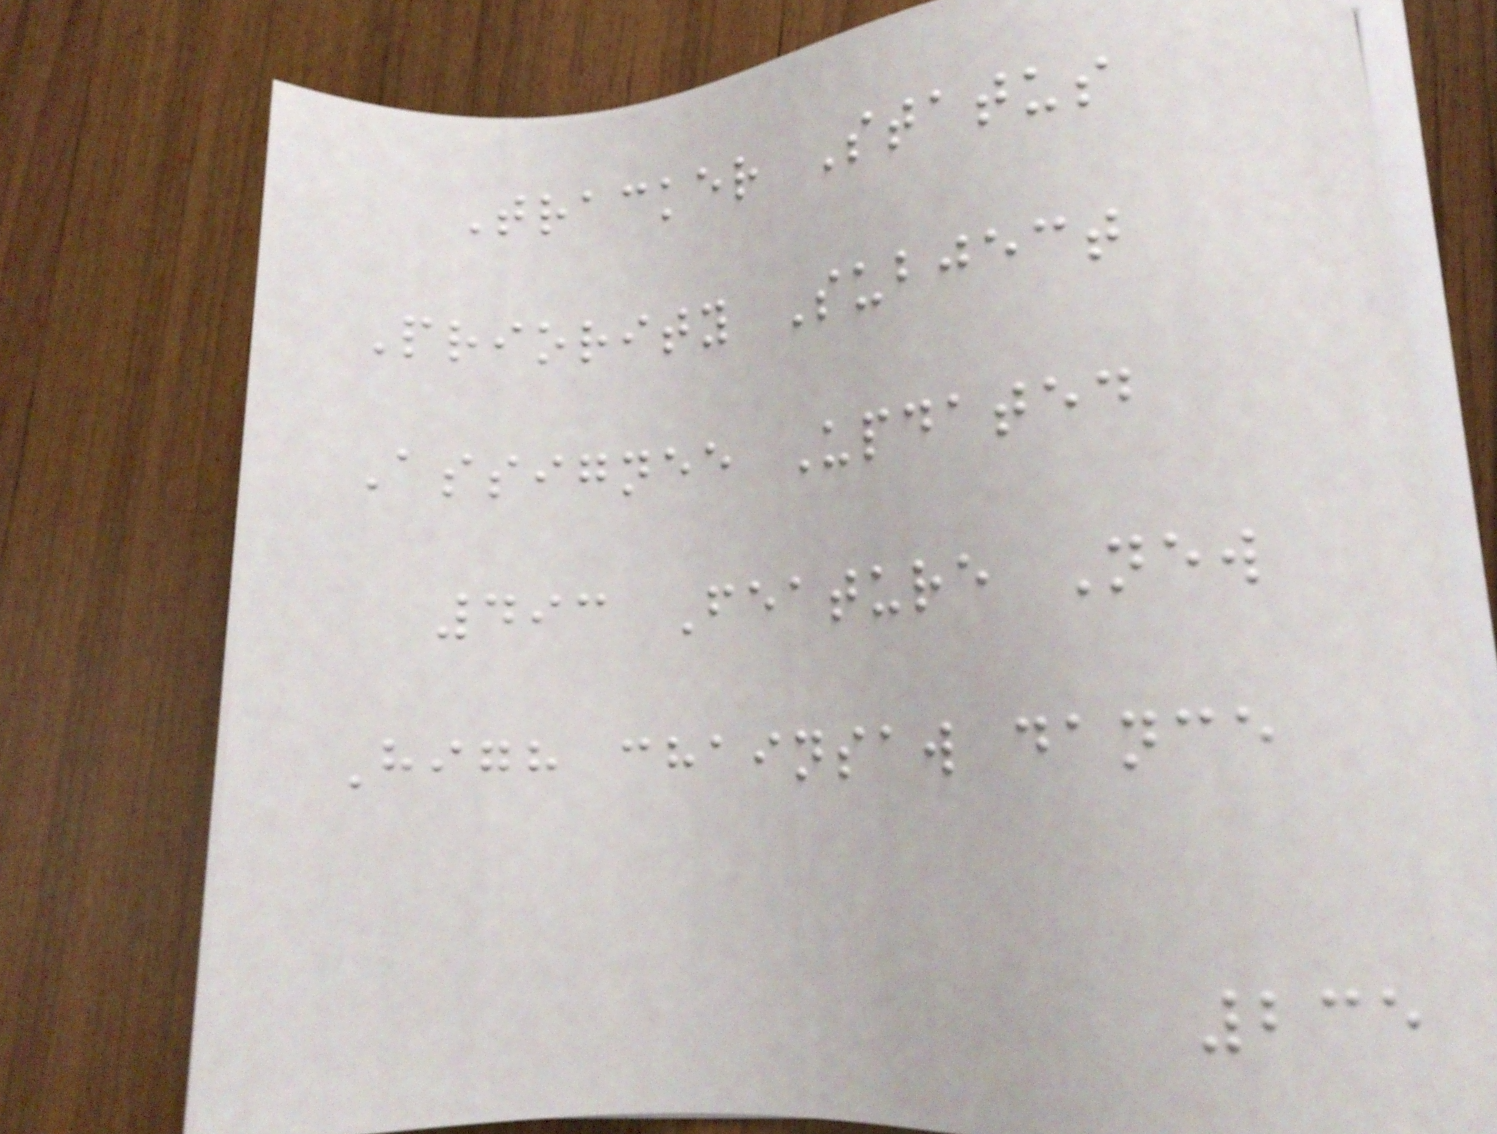Tracker Status
Priority Subject
Assignee Updated
493 Feature New
High chainsaw dance
235
